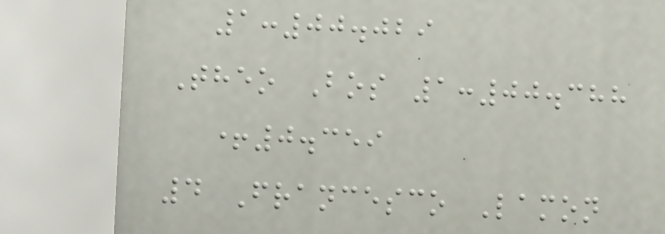1:00.029
Theo Bos 1:00.388
+0.359
4 Francesco Lamon
